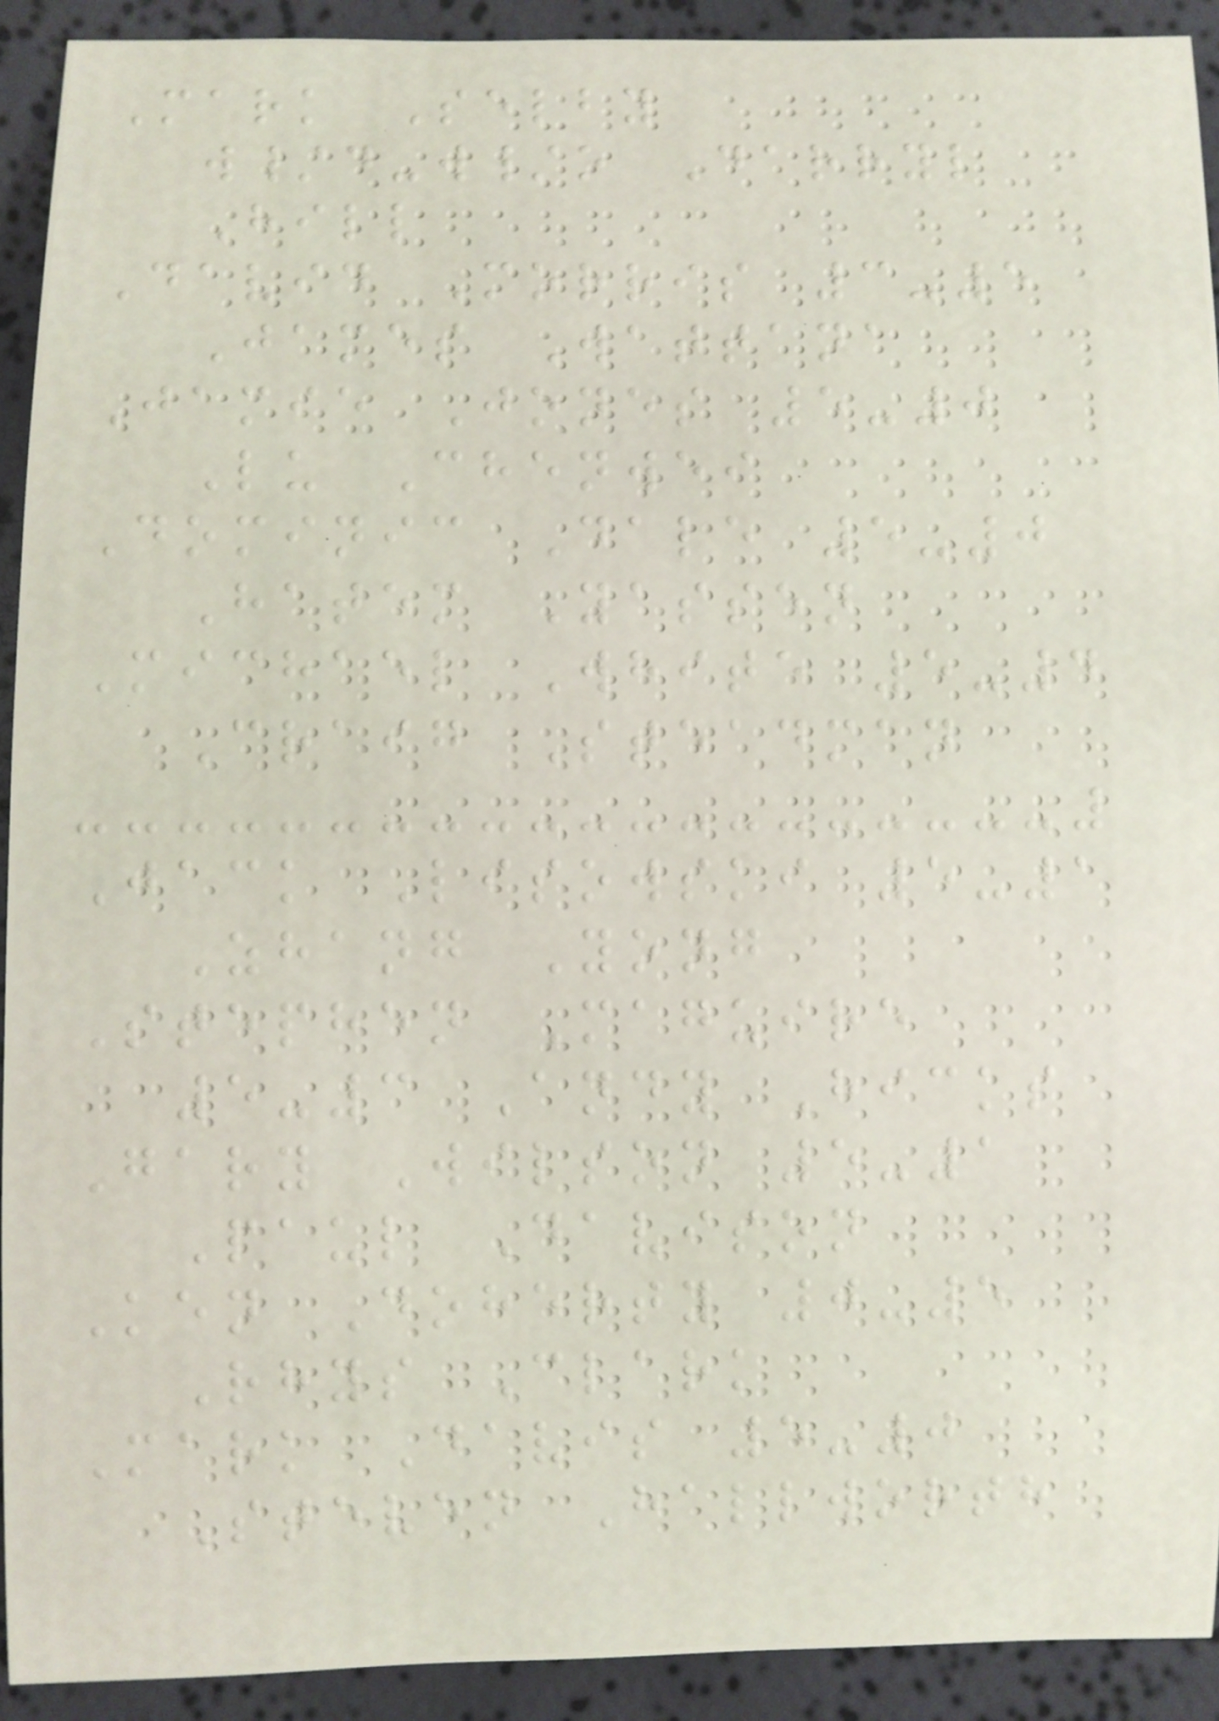Mark Selby
w/d-w/o Darryl
Hill
David Morris 3-5
James Wattana
Jamie Jones 5-0
Lu Chenwei
Dominic Dale 5-0
Hatem Yassen
Michael White 5-4
Craig Steadman
Jack Lisowski 5-1
Zhang Yong
Stephen Maguire
5-3 Andy Hicks
Gary Wilson 5-1
Paul Davison
Ken Doherty 0-5
Rhys Clark
Mark Davis 5-0
Steven Hallworth
